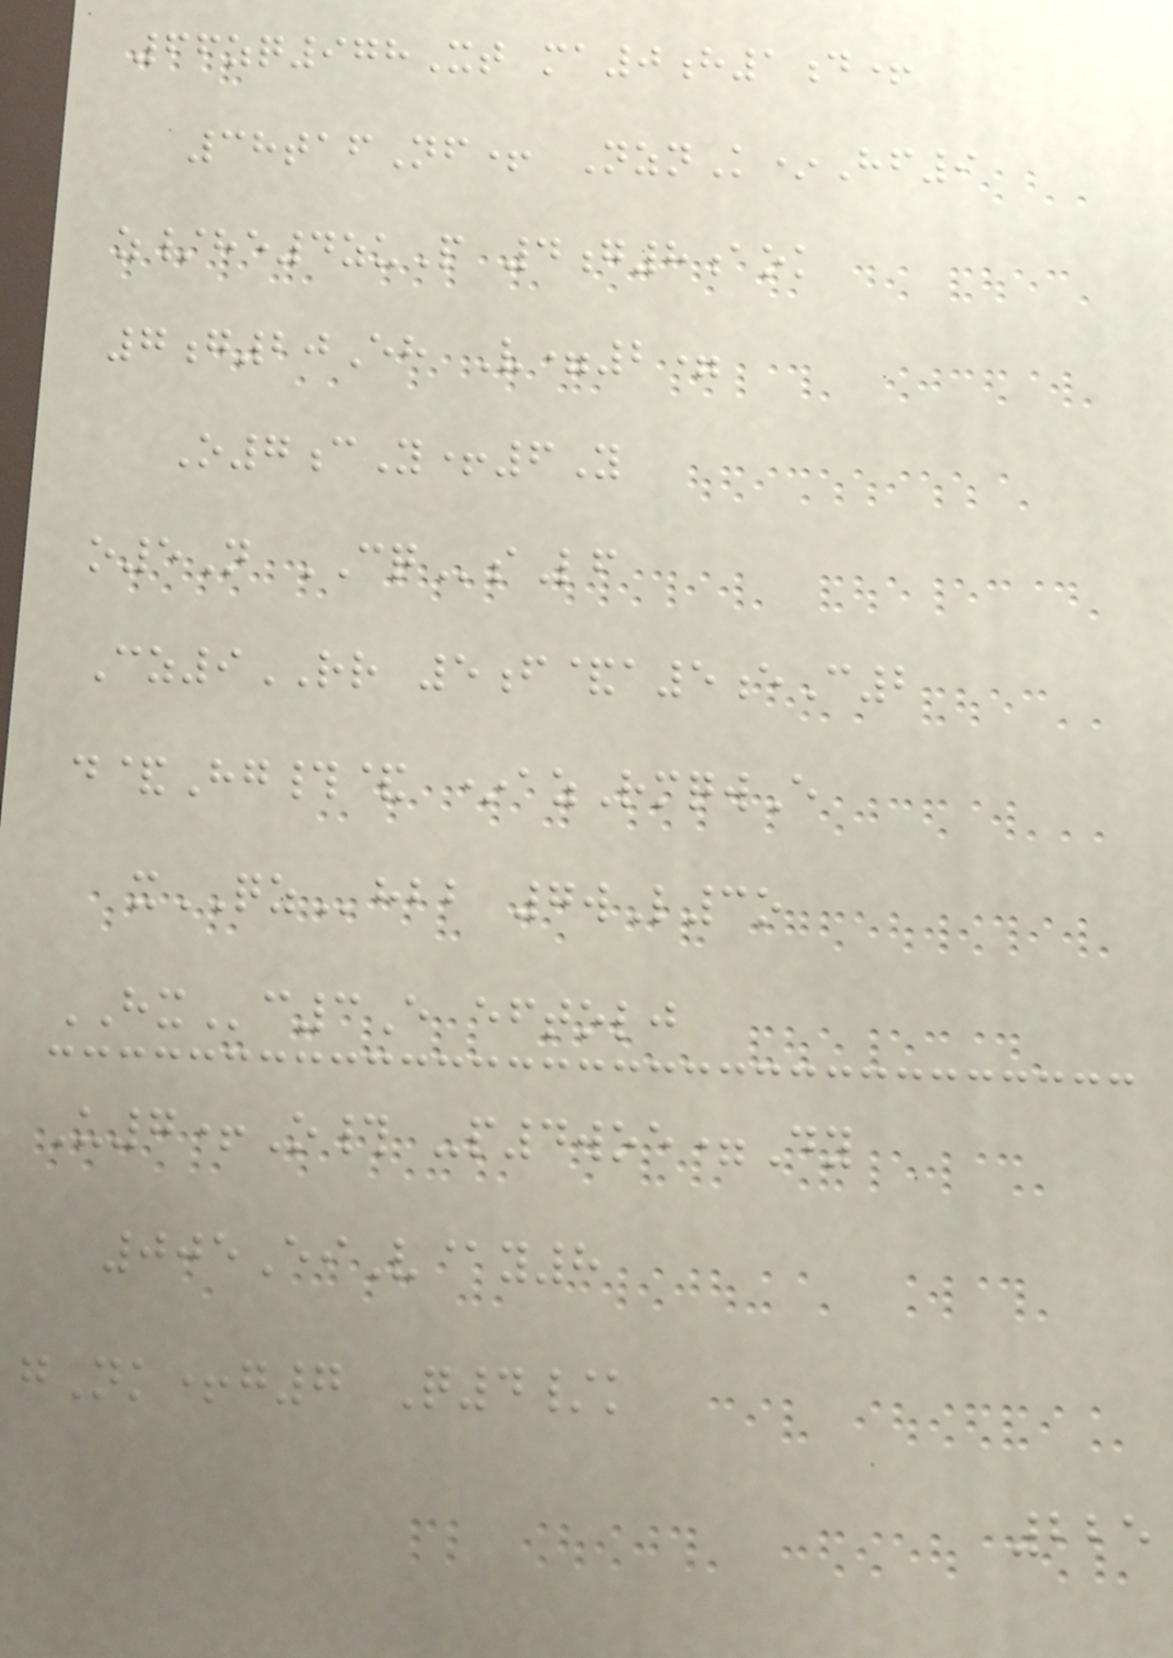66zq978Xt ma0h1d+
38tafNf+ NznK*Hf9
z/he4zuP 4g8aok
7g20Eh V=2=
O7cY+6Y
o5N CQsLf
Cz9RR 5f&a5eC2
d&Hg#& *azRmqwE
xQZhbb 7wL3o
HXc3E eftolj
U7+O# -p4woe=Dy
005EiV@y8
gNk+g7 Q4/k
225
